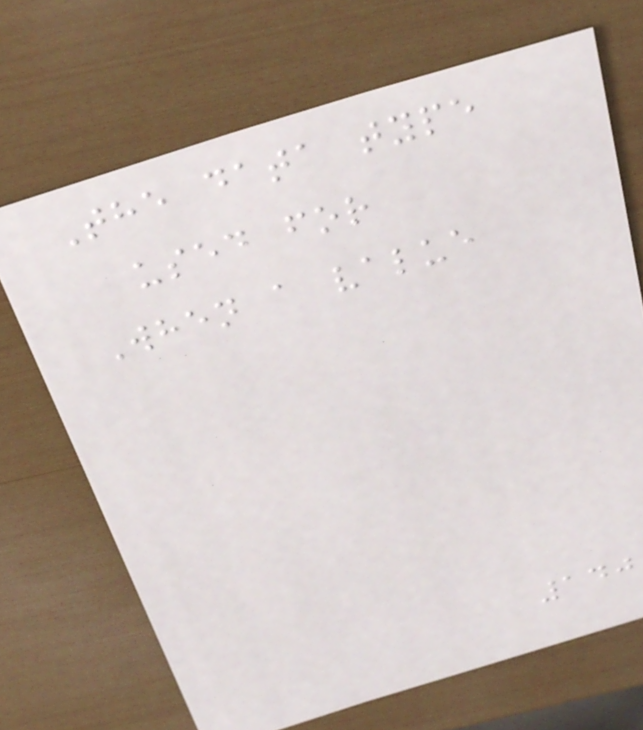The data type
used for
When a value
140
